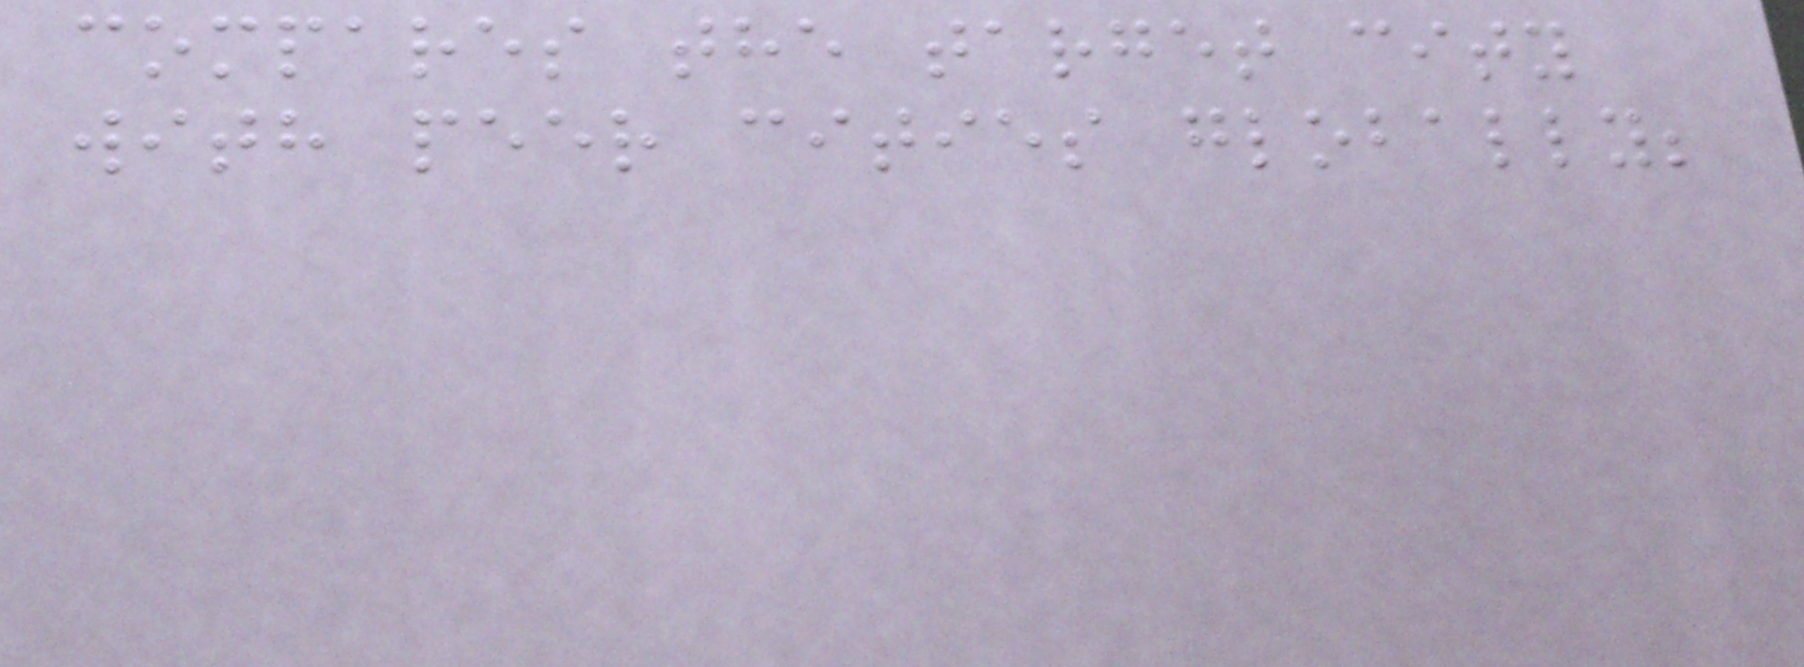compares the target city
with peer cities globally;
